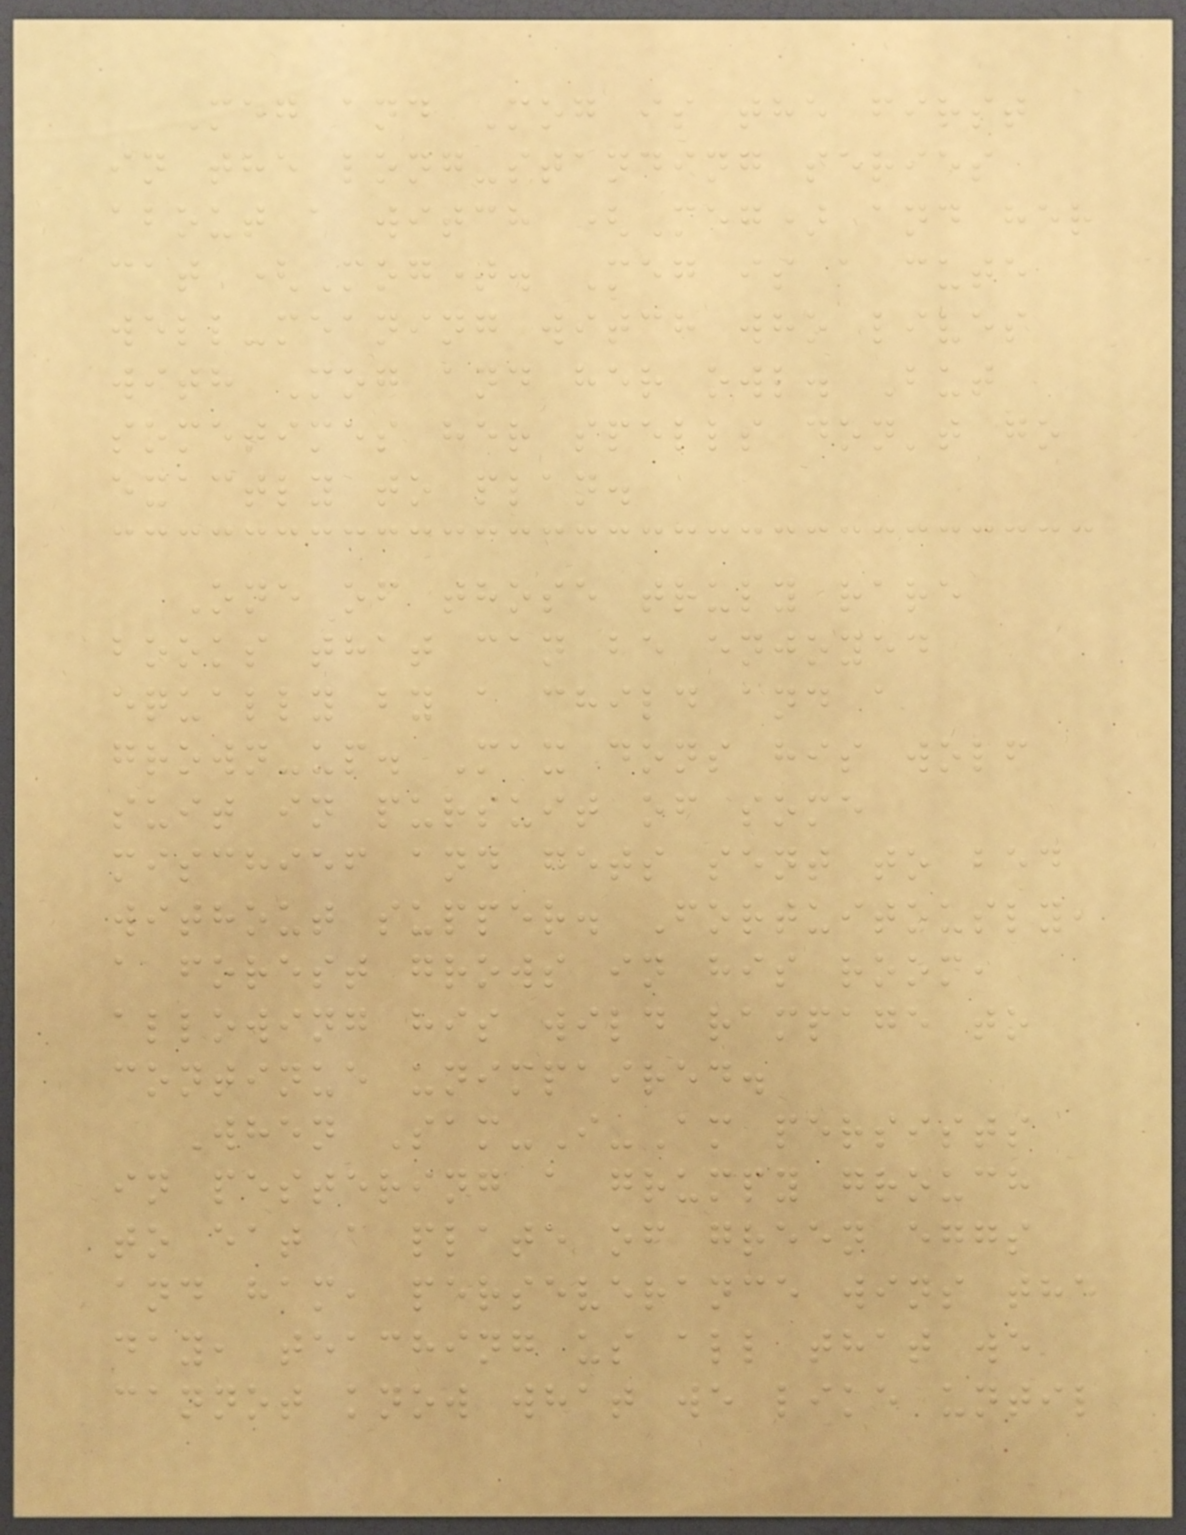Meg and Mog is the first
in the long-standing series
about a witch (Meg) and her
cat (Mog). Meg is a cute
well-meaning witch who lives
with Mog and her owl. But
sometimes her spells don't go
exactly to plan.
One of those truly rare
books that can be enjoyed
equally by a child and a
grown-up. Max dons his wolf
suit in pursuit of some
mischief and gets sent to bed
without supper. Fortuitously,
a forest grows in his room,
allowing his wild rampage to
continue unimpaired.
When Sam-I-Am persists
in pestering a grumpy grouch
to eat a plate of green eggs
and ham, perseverance wins the
day, teaching us all that we
cannot know what we like until
